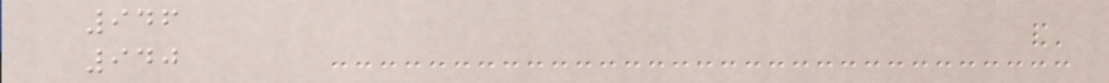946
940
